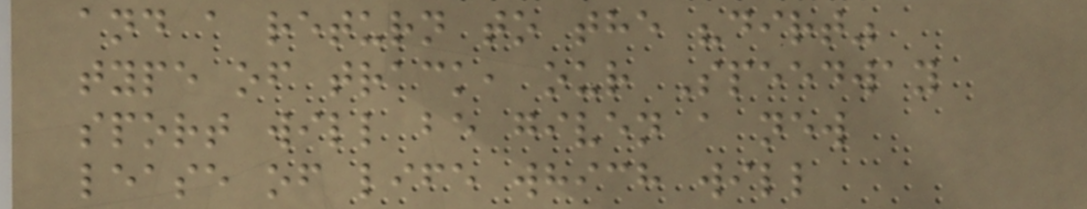and a return to the "dirt"
type of track, our Speedway
sport will be given a new
lease of life which will
